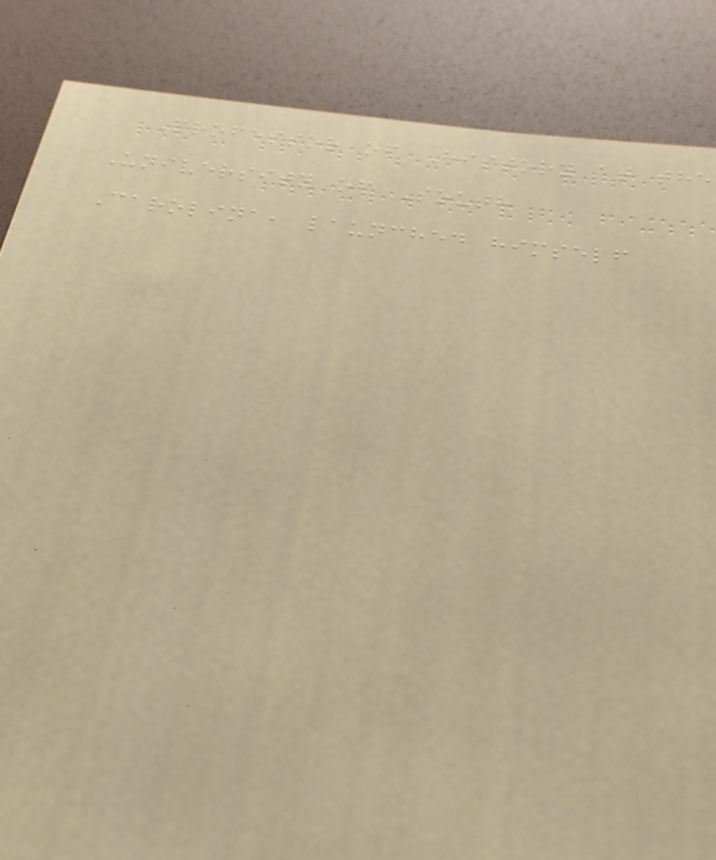Professor of History at the
University of South
Carolina, launched himself
